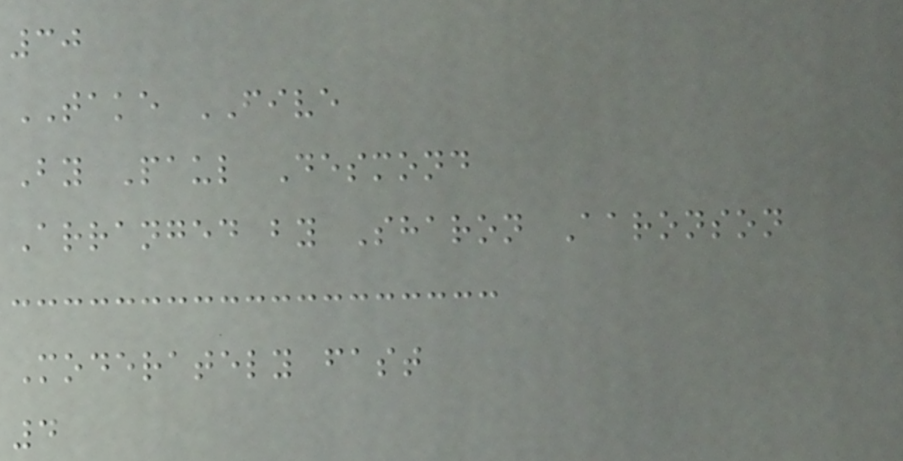30
TAKE FIVE
By Paul Desmond
Arranged by Sharon Aaronson
Moderately fast
4
